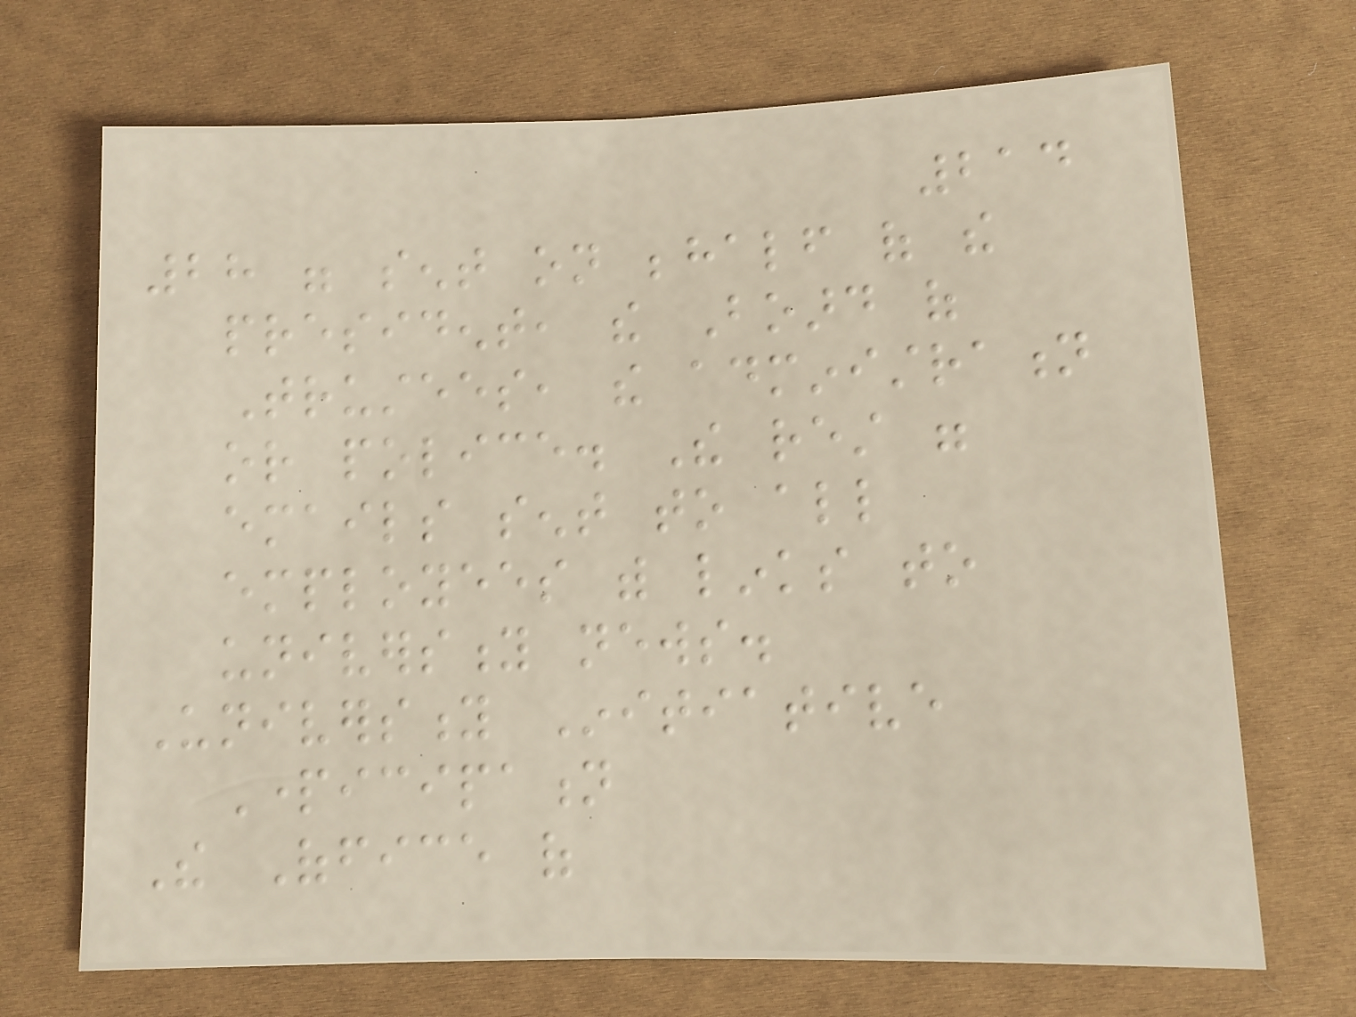214
28 were sent on behalf of the
president, the Board of
Trustees, the administration
or police. The rest were
emails sent to all
employees with links to
university news.
University Initiative
Participation
The Office of
